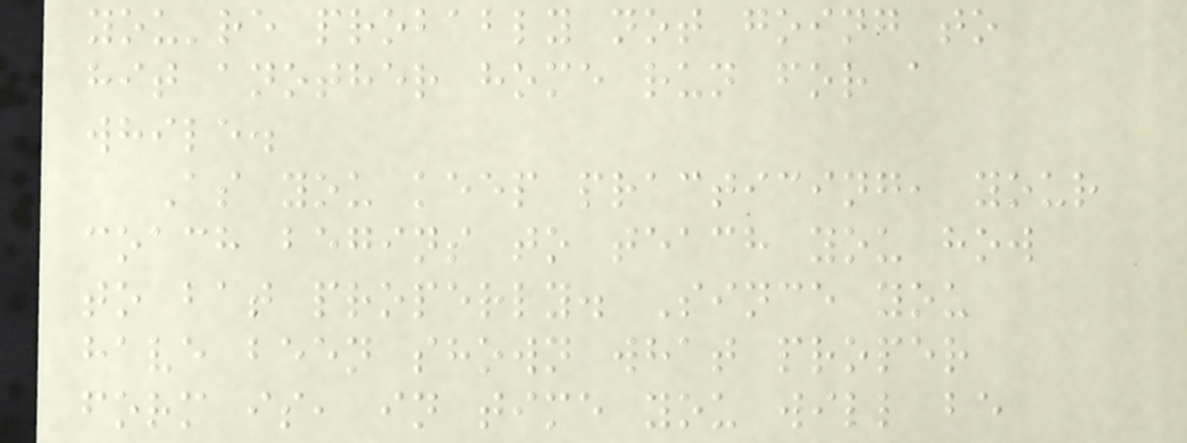you're probably not going to
hit another home run for a
while.
As you keep practicing, your
coach begins to teach you how
to bat properly. Since you
have been shown what proper
form is, in time you will be
